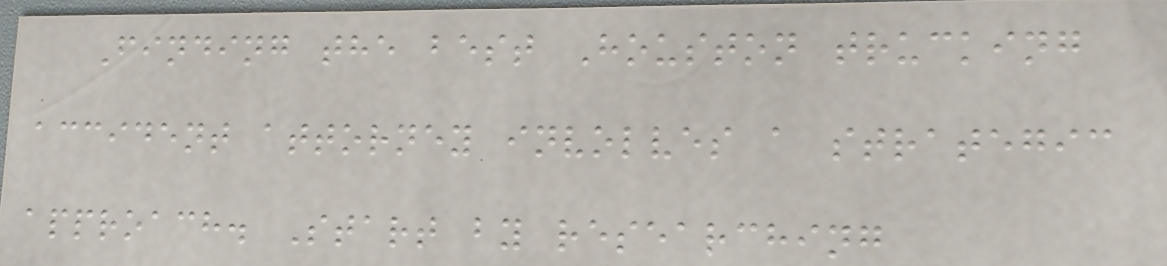Finding the best Houston trucking
accident attorney involves a strategic
approach. Start by researching
